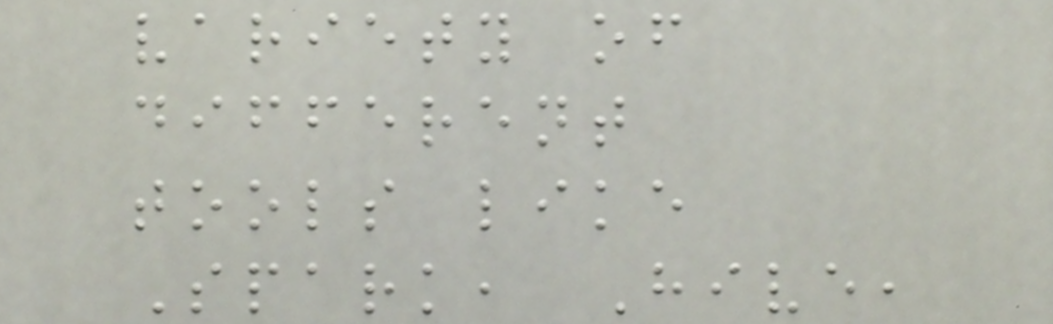variety of
different
tools like
Spark, Hive,
